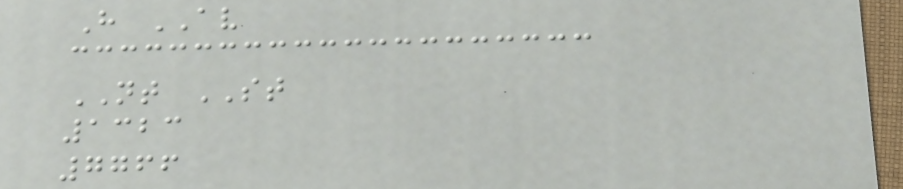H AV
NT ST
1323
7766
